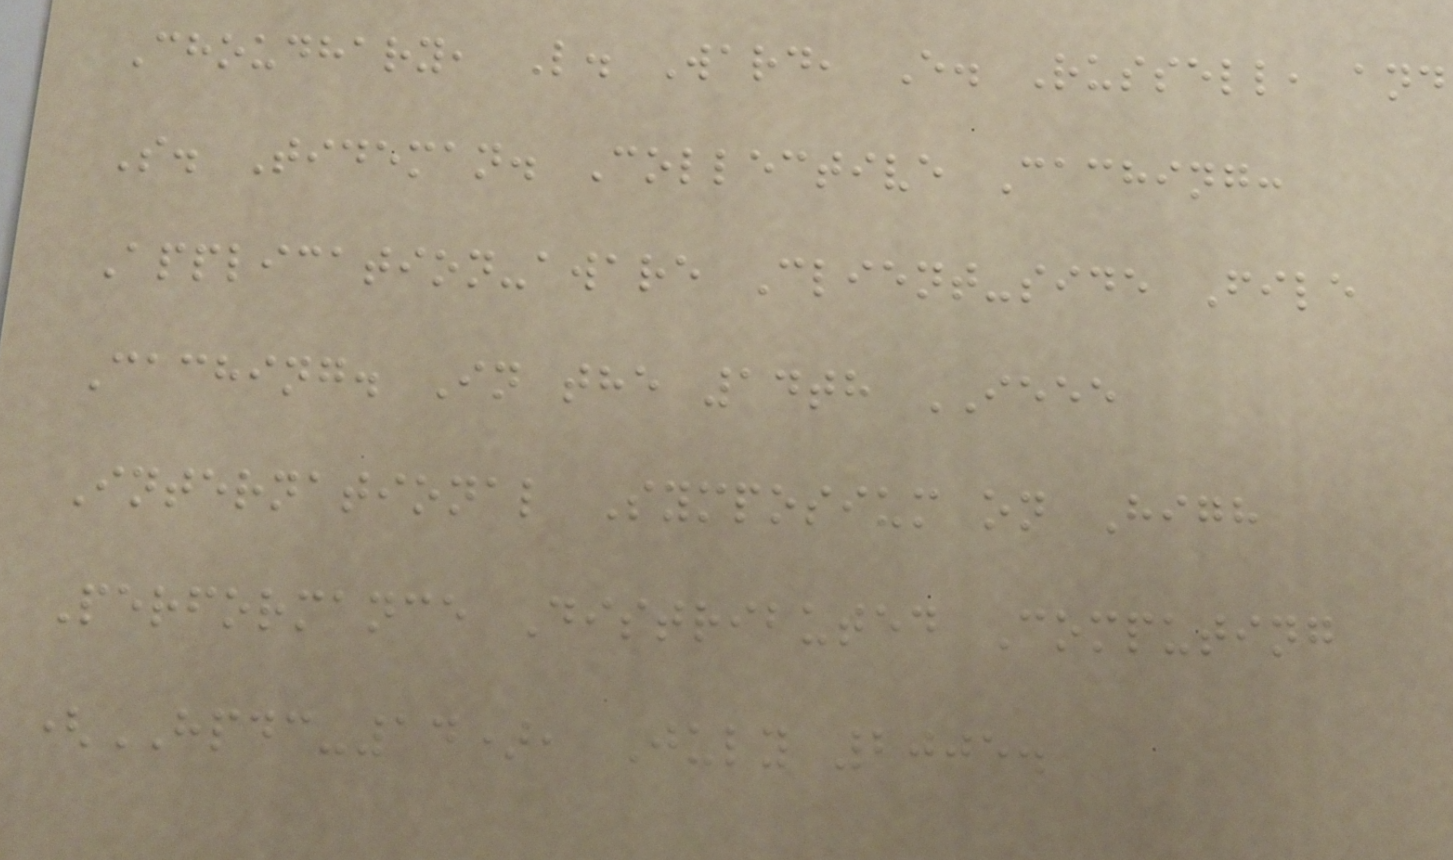Choudhary, L. Ward, E. Russell, and
S. Tideman. Collective Caching:
Application-aware Client-side File
Caching. In the 14th IEEE
International Symposium on High
Performance Distributed Computing
(HPDC-14), July 2005.
